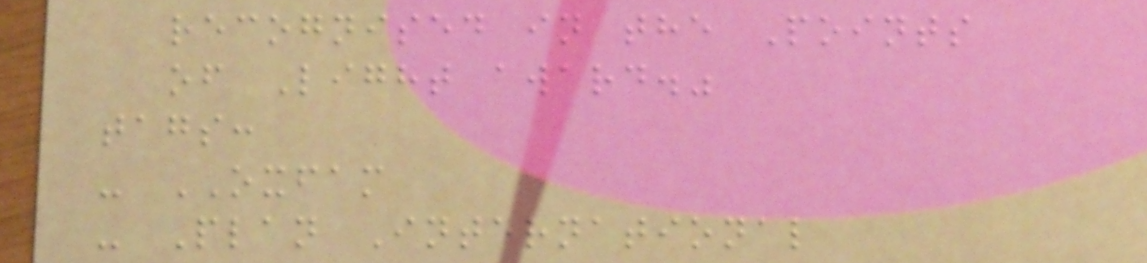recognised in the Points
of Light award."
tags:
- OXFAM
- Plan International
